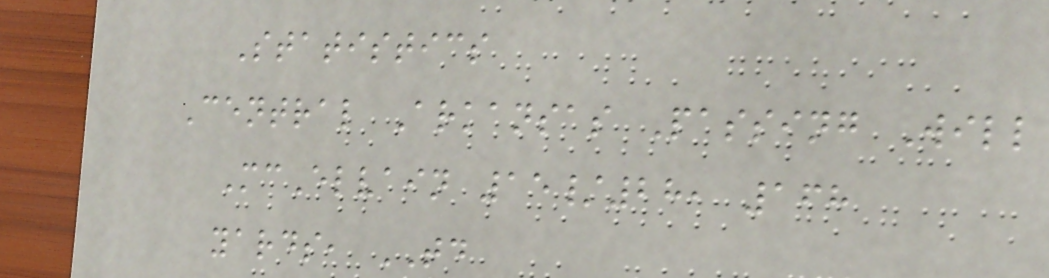Statistics
Central Arkansas Passing Will
McElvain 15/28, 168
yards, TD
